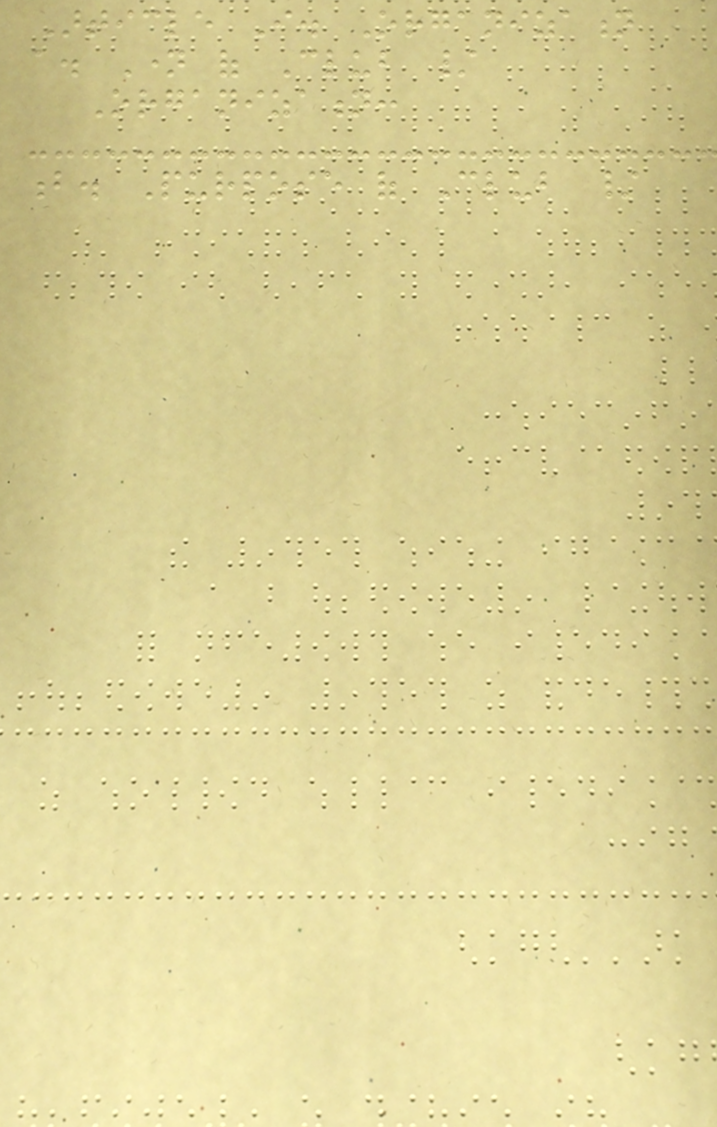Article I. Organization
a. Name of Club /
Organization:
b. Purpose of Club /
